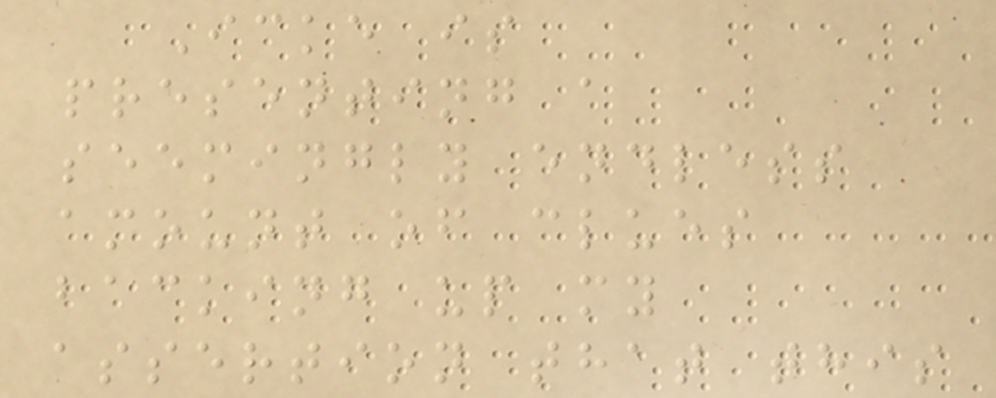Icke is
presenting a
seemingly endless
amount of clues
backing up my
assertion that this
